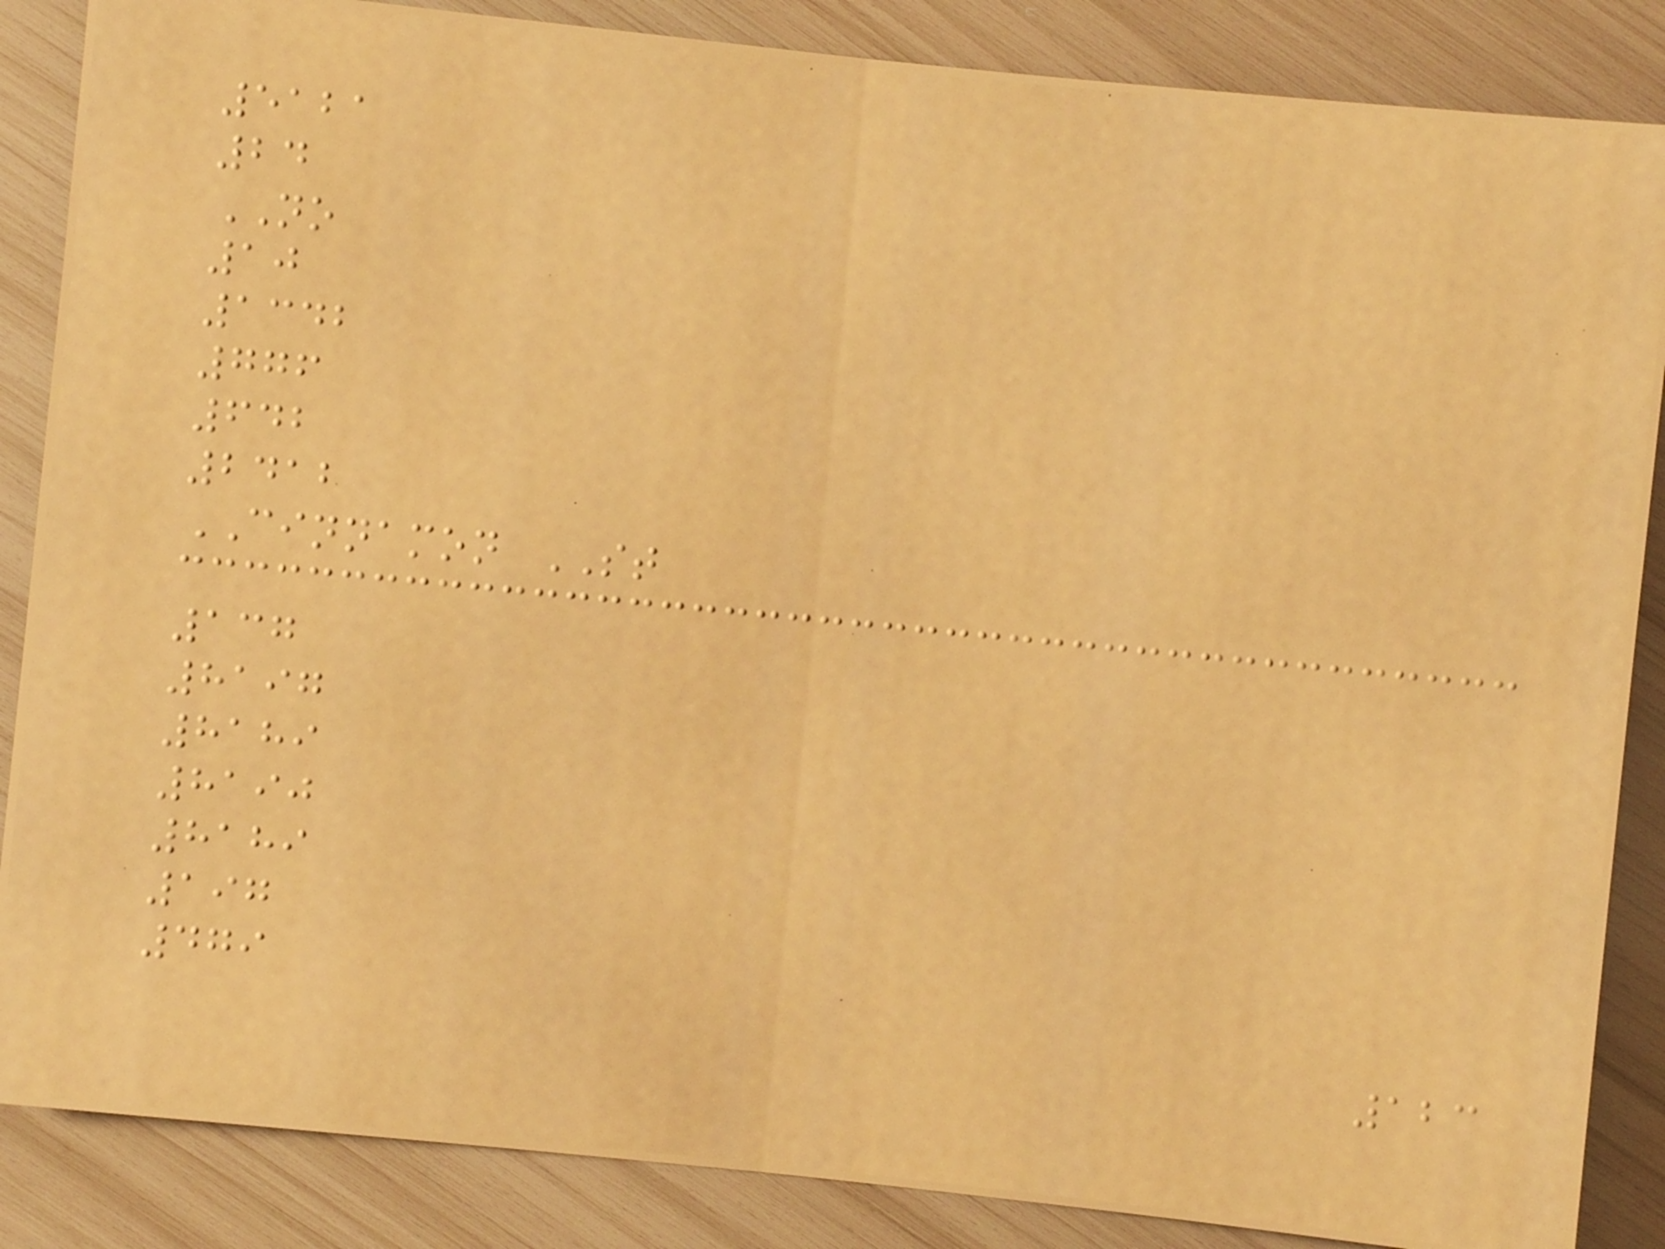5121
24
NO
10
1342
776
642
2412
CINNAMON ST
137
8197
8189
8190
8189
197
479
123
